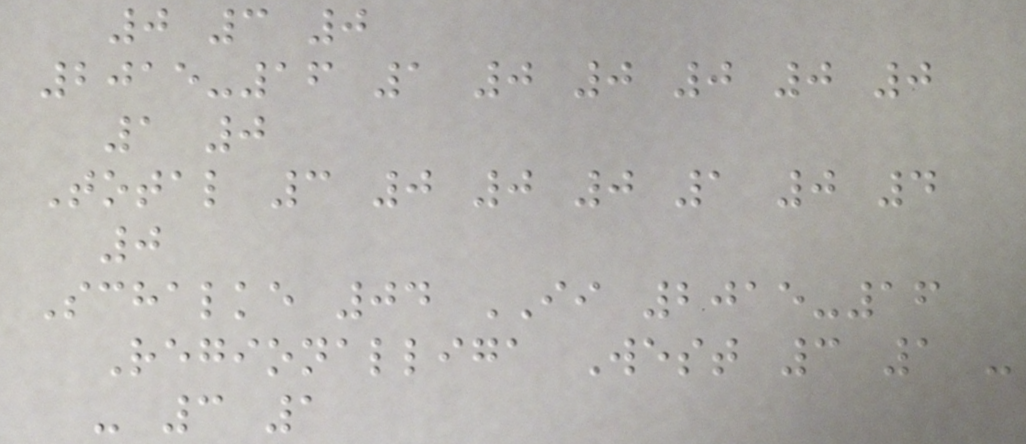0 3 0
2015-16 1 0 0 0 0 0
1 0
Total 3 0 0 0 1 0 4
0
Schalke 04 II 2015-16
Regionalliga West 3 1 -
- 3 1
